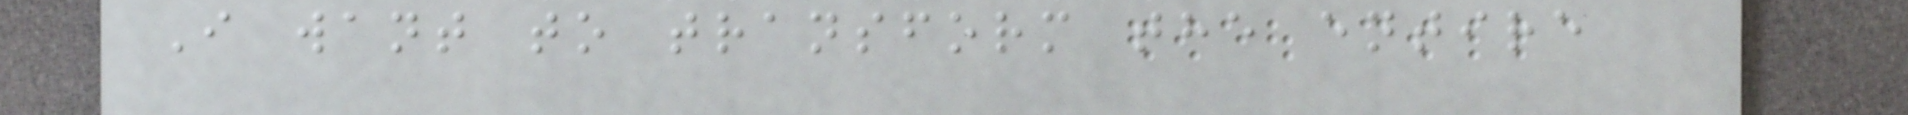I want to transform the entire
